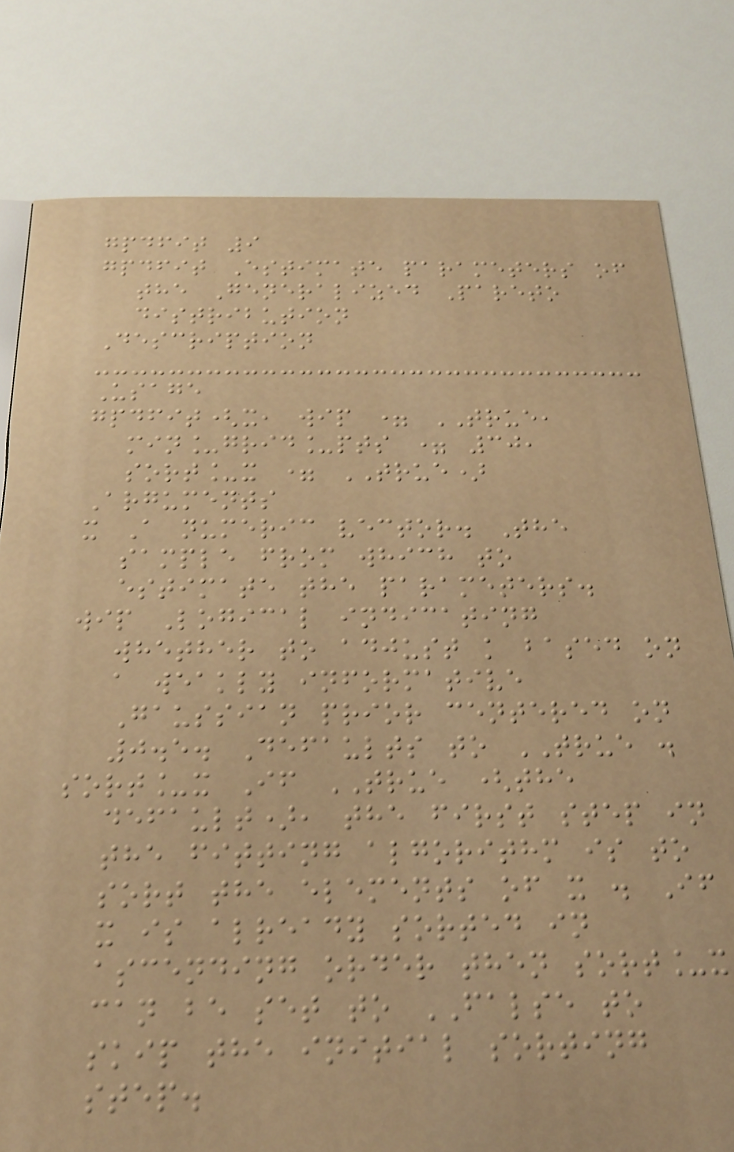gpdfit 9
gpdfit Estimate parameters of
the Generalized Pareto
distribution
Description
Usage
gpdfit(x, wip = TRUE,
min_grid_pts = 30,
sort_x = TRUE)
Arguments
x A numeric vector. The
sample from which to
estimate the parameters.
wip Logical indicating
whether to adjust k based on
a weakly informative
Gaussian prior centered on
0.5. Defaults to TRUE .
sort_x If TRUE (the
default), the first step in
the fitting algorithm is to
sort the elements of x . If
x is already sorted in
ascending order then sort_x
can be set to FALSE to
skip the initial sorting
step.
